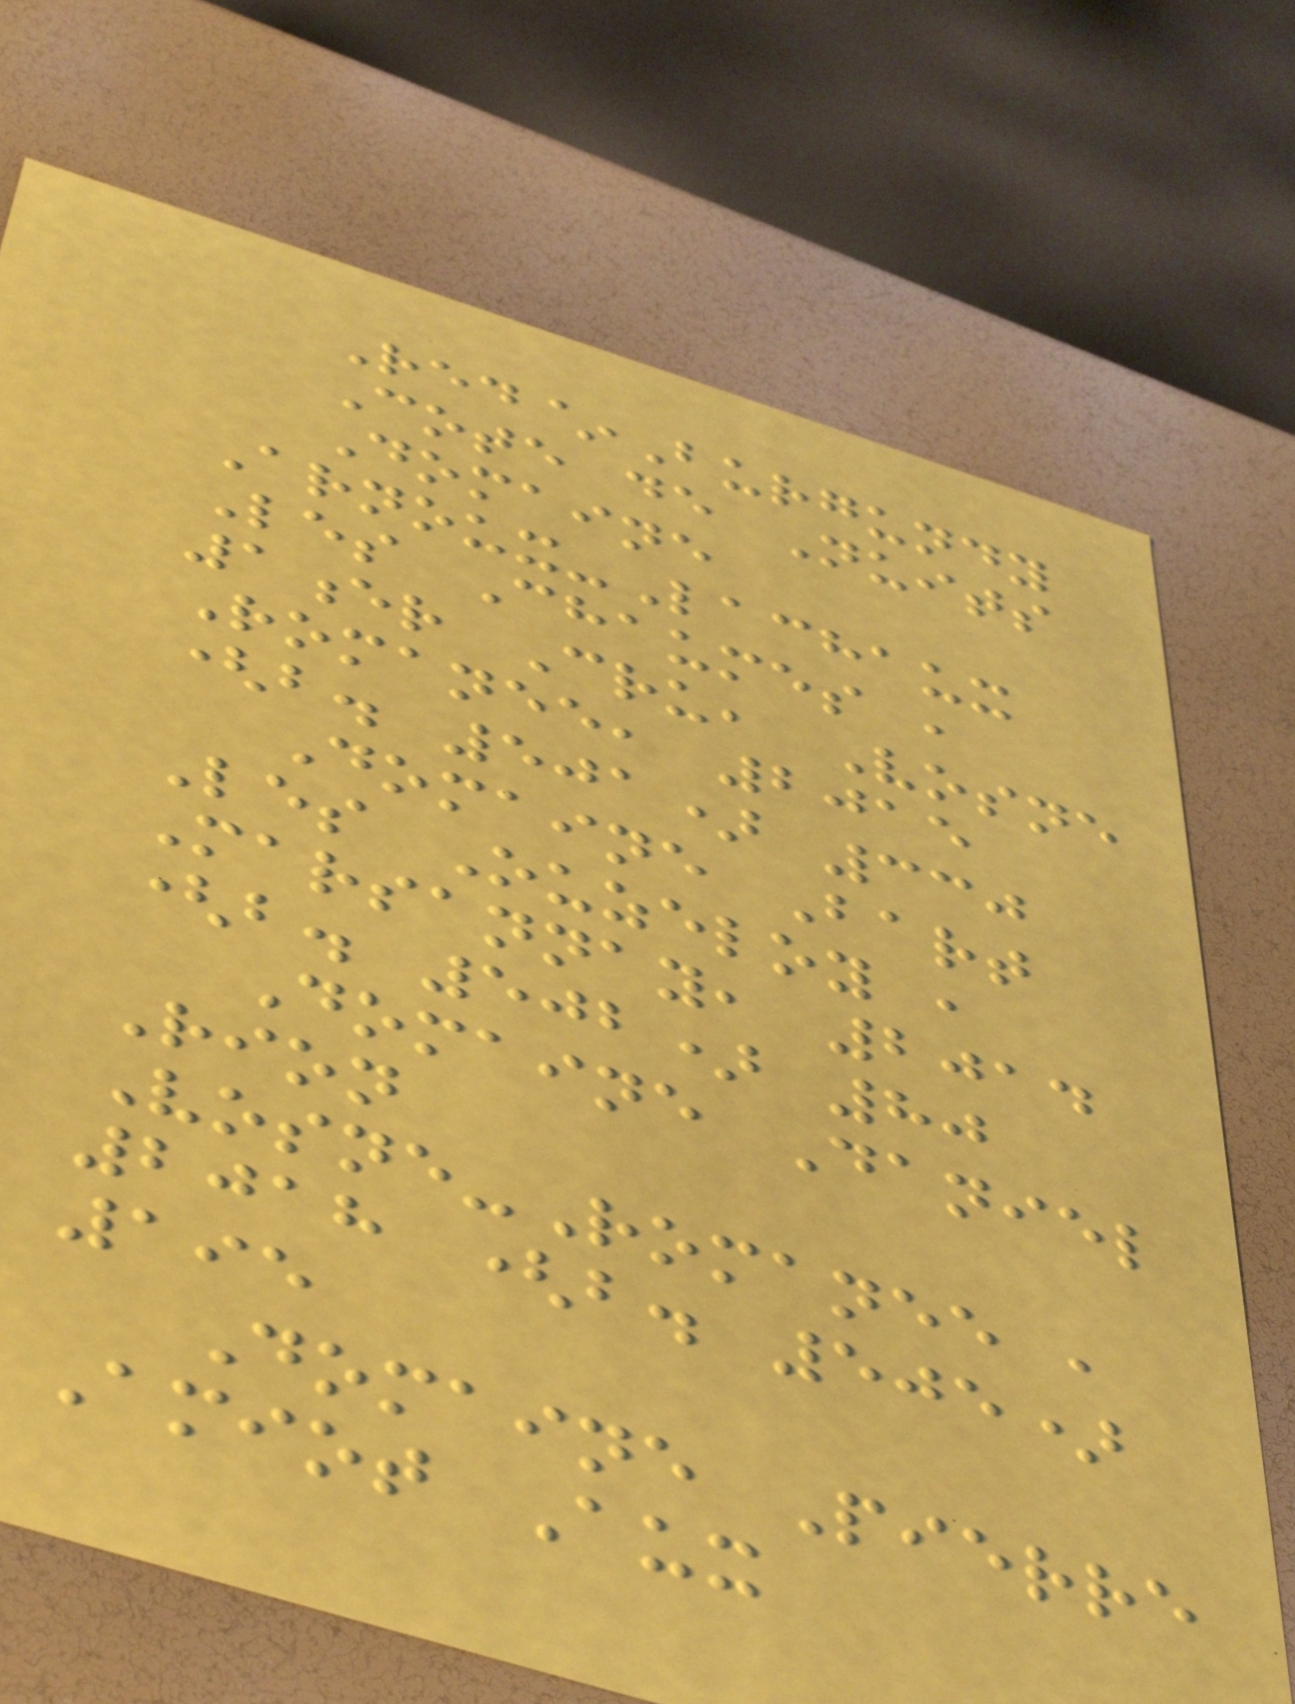Red~Burgundy
Cote de Nuits
Domaine
Arnoux-Lachaux
Les Chaumes ,
1er Cru, Vosne
Romanee, 2015
(b. 501) 330
Domaine Bart
Les Ouzeloy ,
Marsannay, 2014
(b. 502) 80
Domaine Daniel
Rion
Vosne-Romanee ,
2018 (b. 505)
195
Domaine Pierre
Amiot Aux
